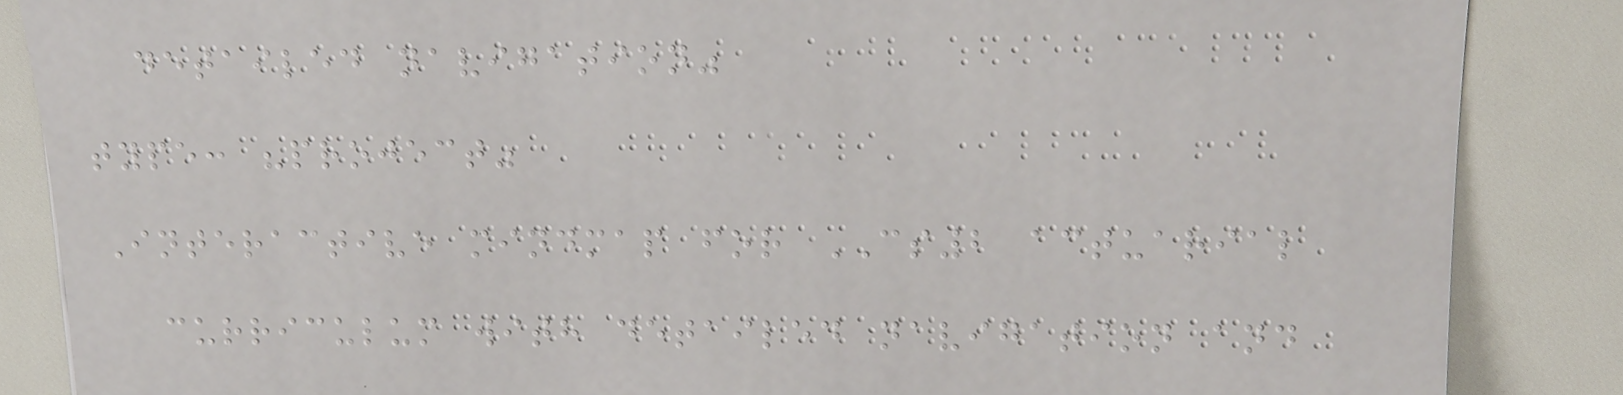detailed navigation"
type: "project"
Interactive mindmap for CS2 actuarial
curriculum with detailed navigation and
